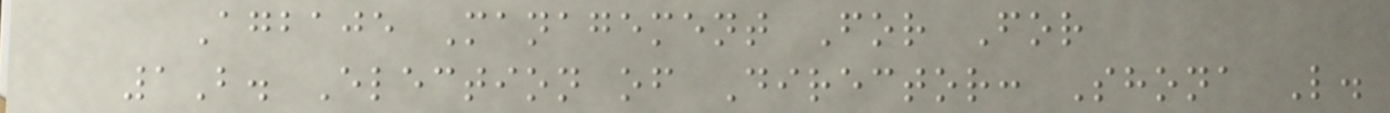Agbaje Management For For
1B. Election of Director: Shona L.
